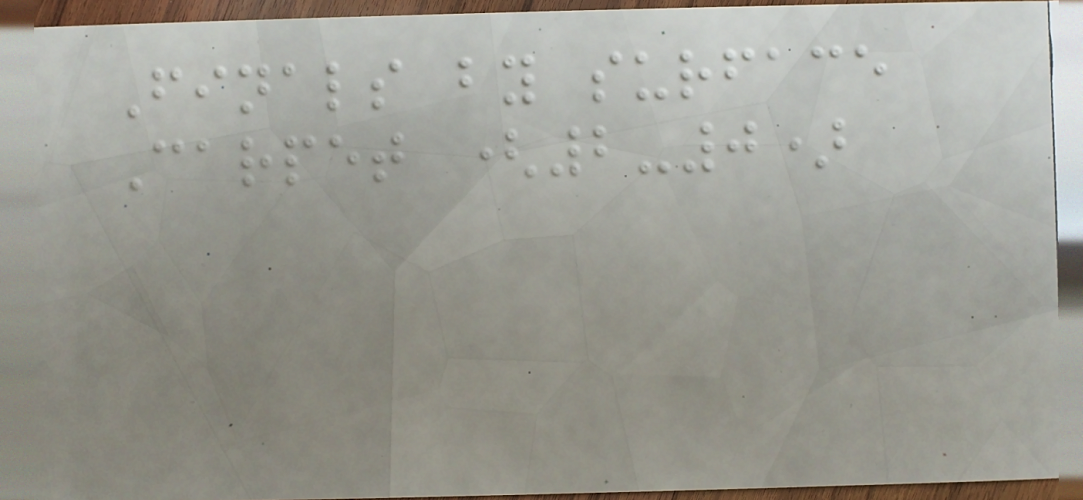Finals by surface
Carpet (2-0)
